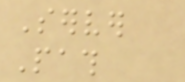Server
Path
